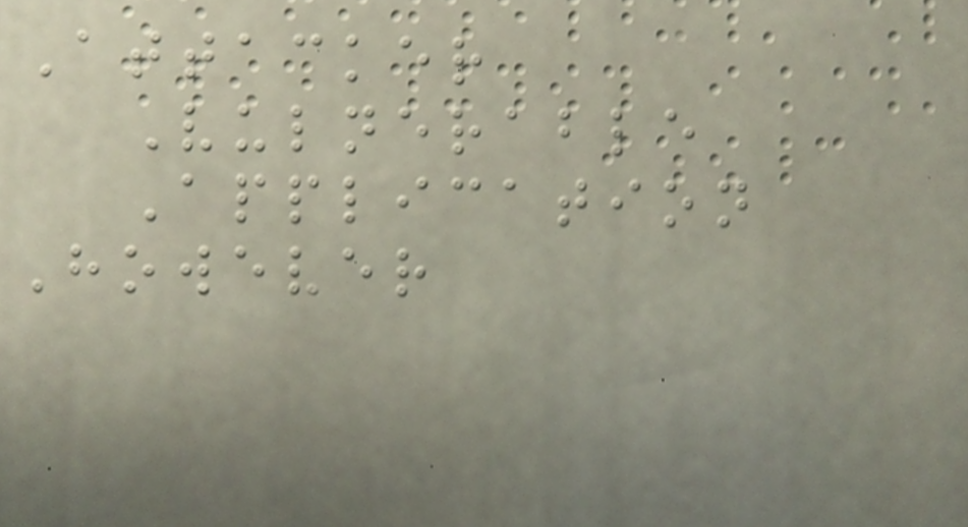Attacker
Vulnerable
Application
However
